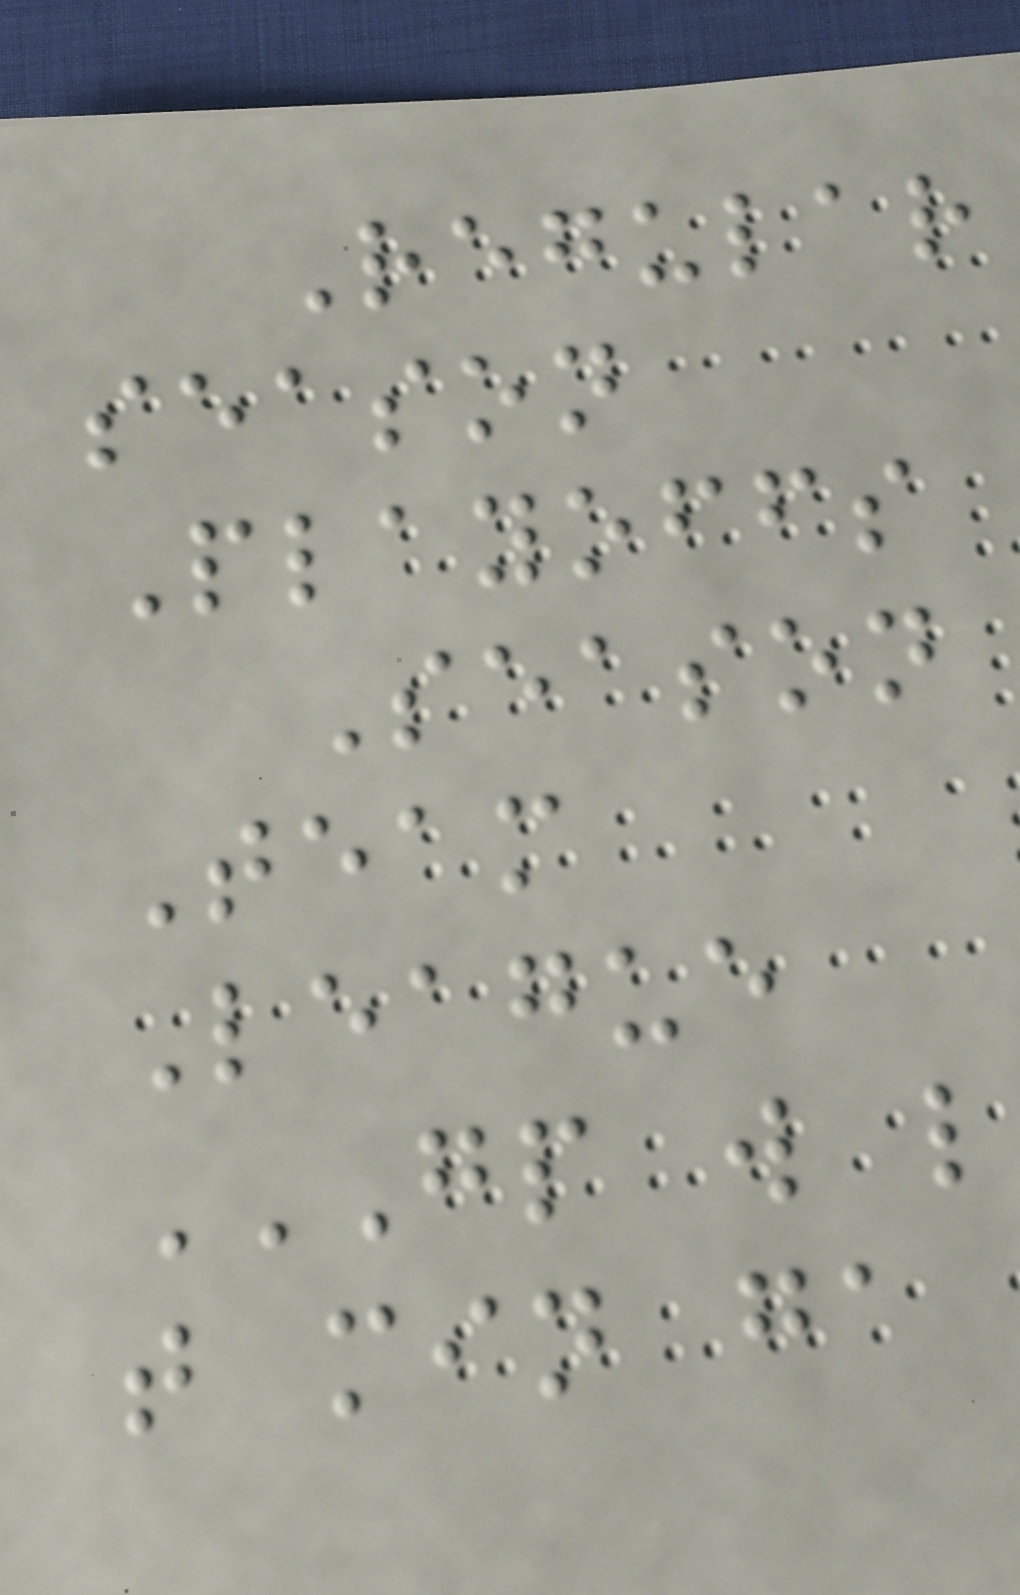Regular
season
Playoffs
Season
Team
League
GP W L
T MIN GA
